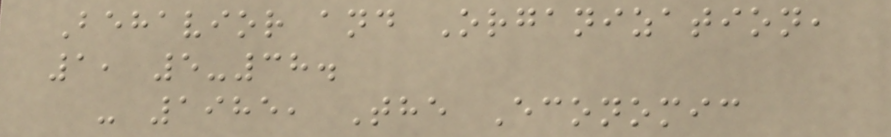Behavior and Organization,
1, 5-38.
- 1985, The Economic
